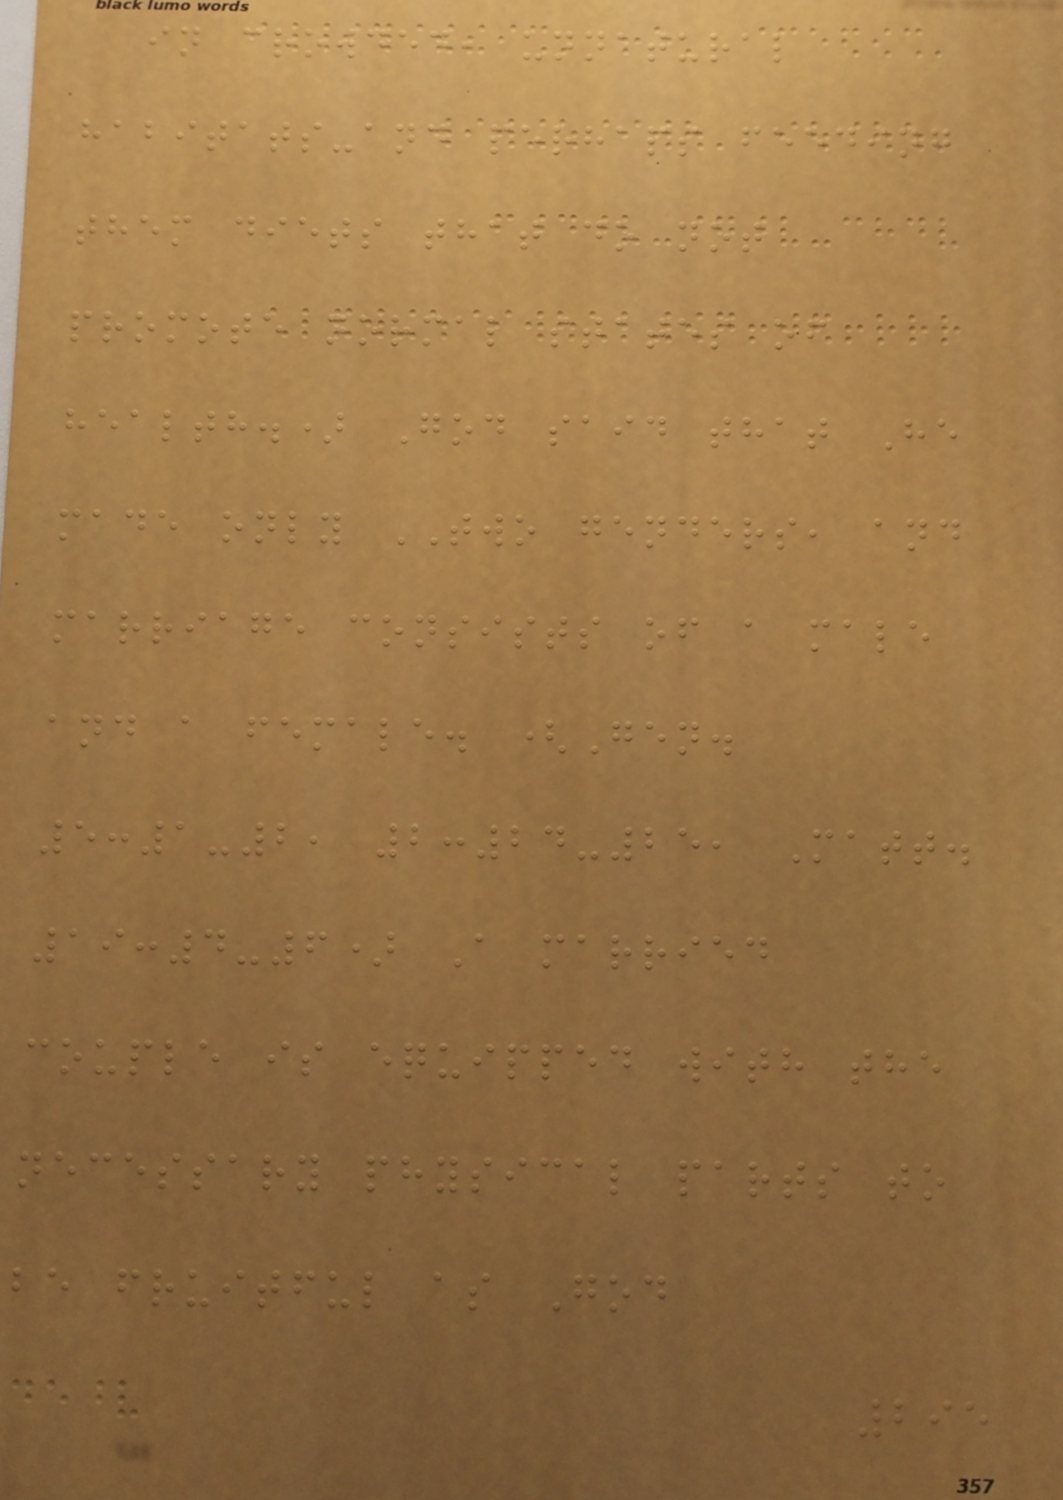in crowded, unnatural
habitats-and perhaps feeding
them diets that do not
promote normal states of
health.) God said that He
made only TWO genders, and
marriage consists of a male
and a female. (Gen.
5:1-2, 2:24-25, Matt.
19:4-6) A married
couple is equipped with the
necessary physical parts to
be fruitful as God
295
